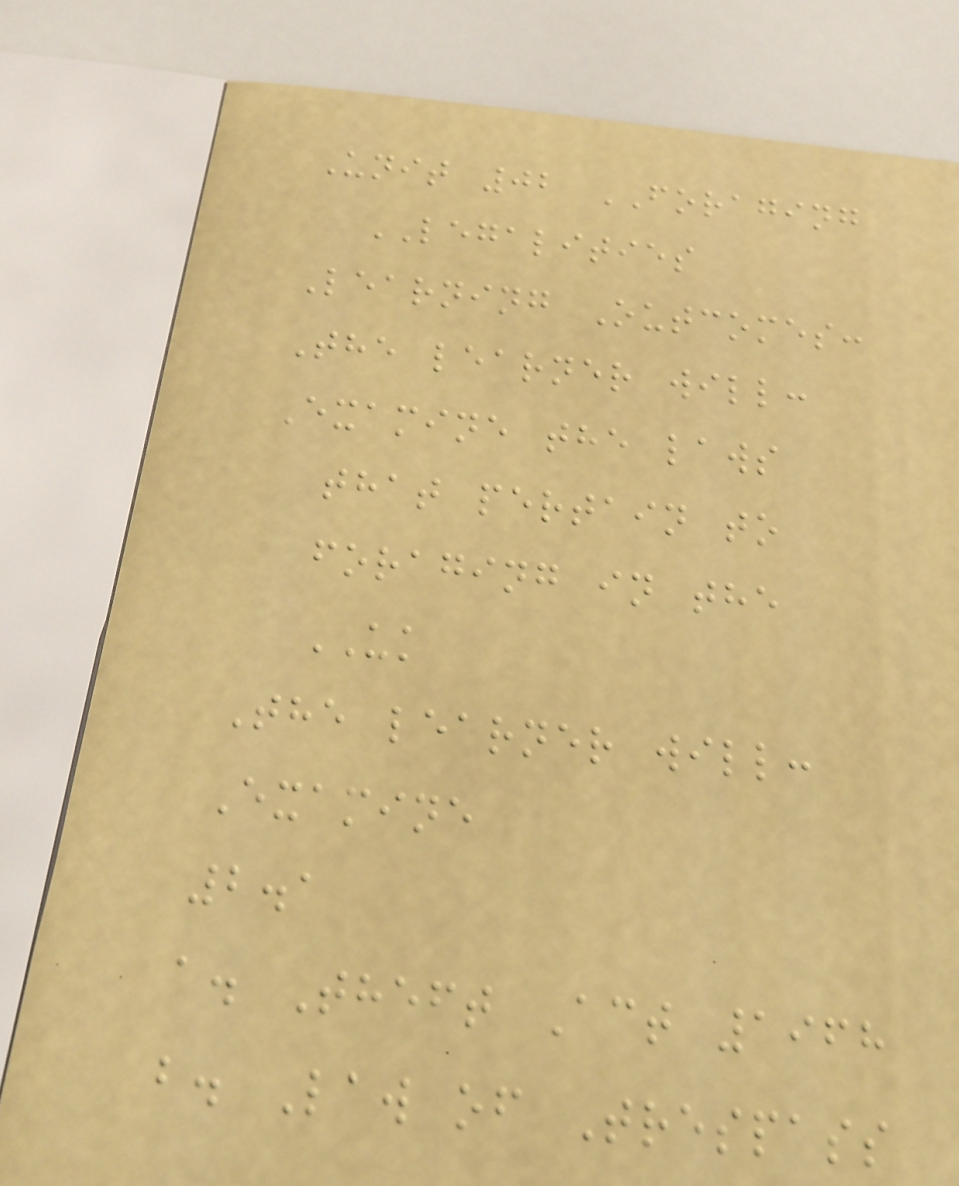Unit 02 FORAGING
LEGALITIES
Learning Outcomes:
The learner will:
Examine the laws
that pertain to
foraging in the
UK
The learner will:
Examine
2.1
a. Theft Act 1968
b. Law of Trespass
